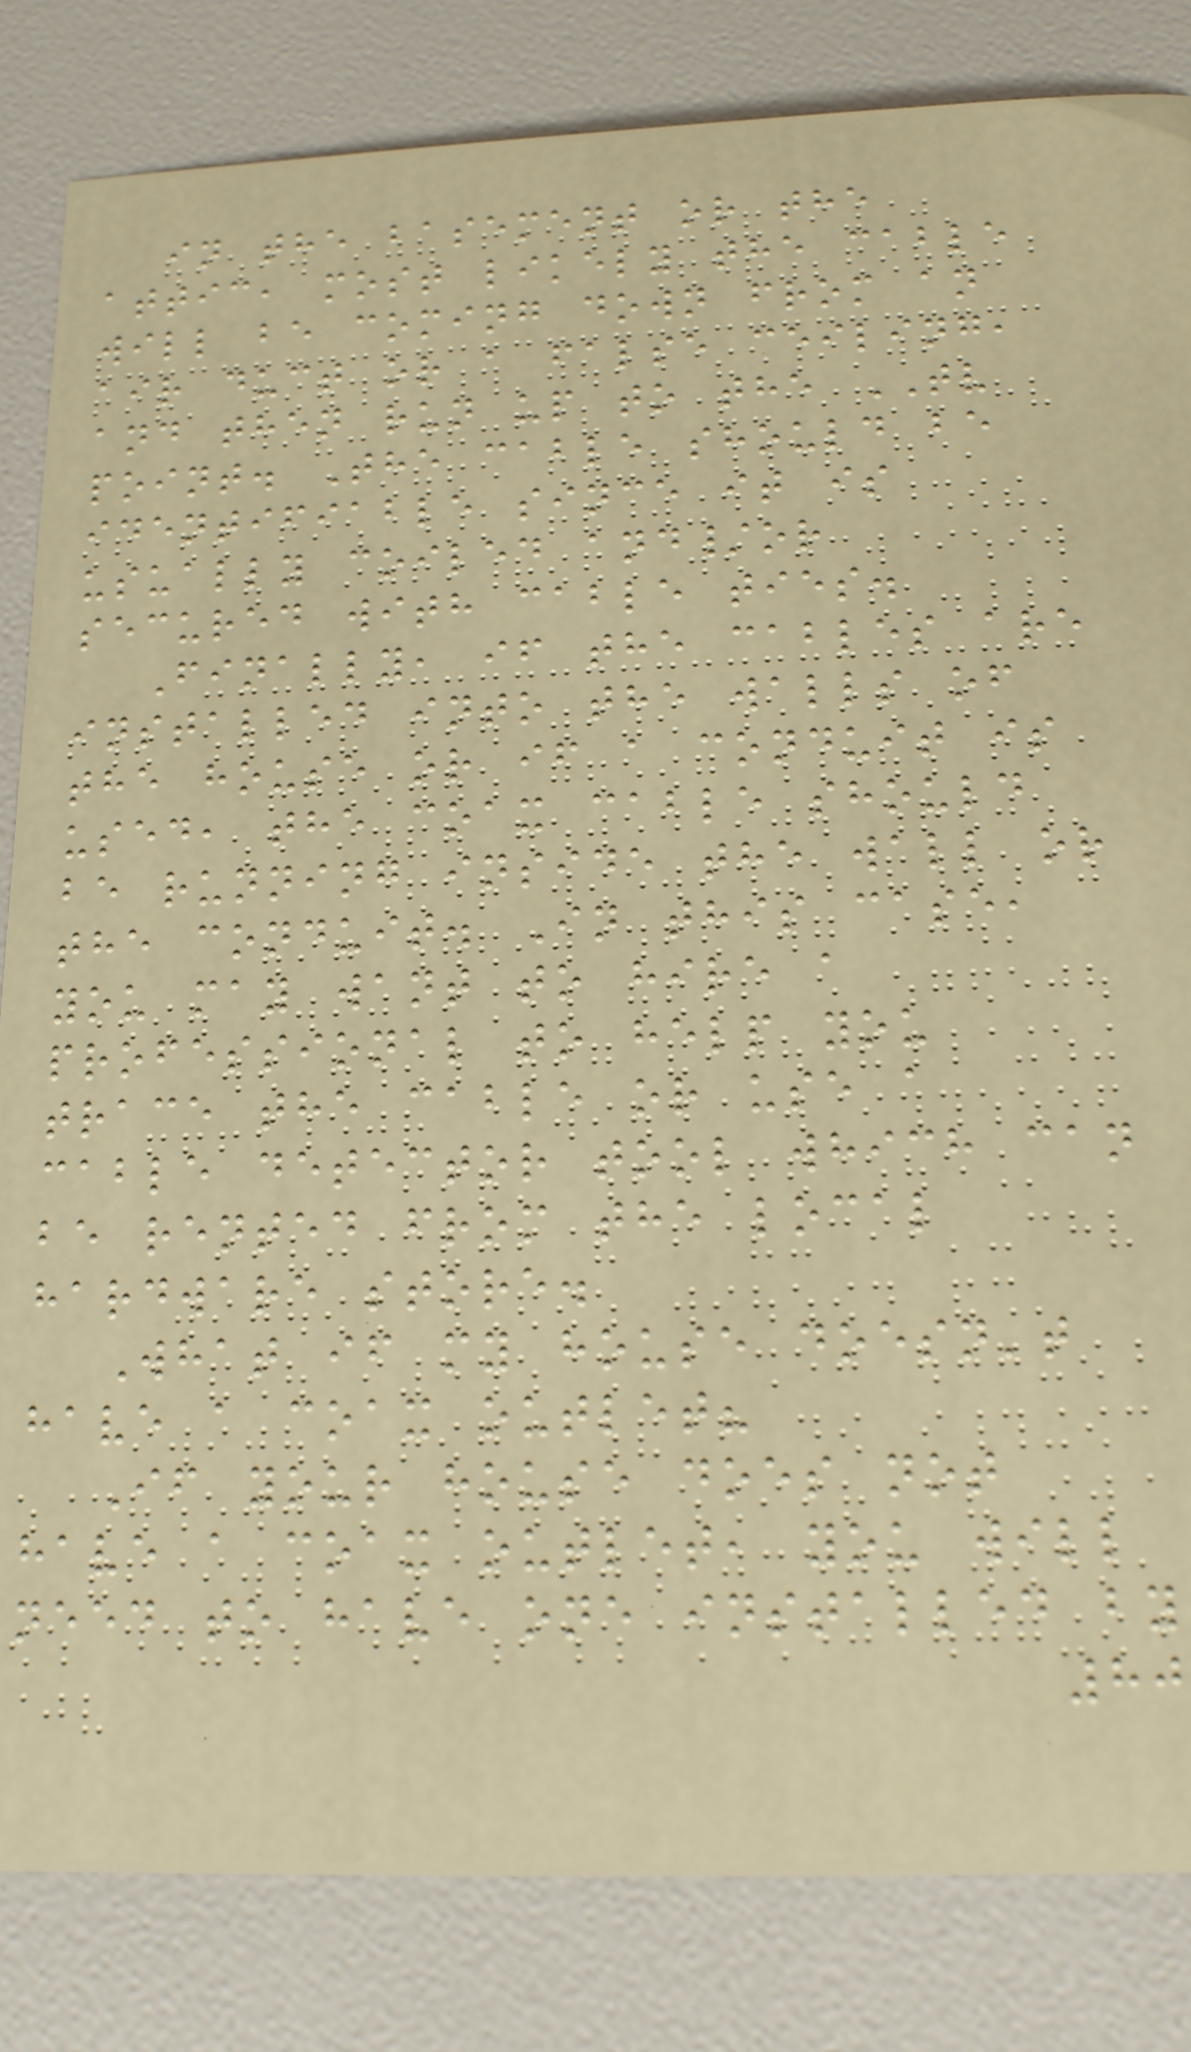in the basement or the
attic, most likely the cable
will be coming down from an
air duct or a false ceiling,
and then run up to the TV
point. The cable should be
identifiable since it is
usually coiled and/or
secured with cable ties.
Finally, if the cables are
installed into the walls of
the house or if a conduit is
used, the coax cable should
be running inside the wall or
the conduit. In this case,
you may want to hire a
professional to help you
trace the cable or use a
cable detector tool which can
be rented from the local
hardware store.
What if my house doesn't
have a coax outlet?
If your house does not
have a coax outlet, you will
need to have one installed by
80
